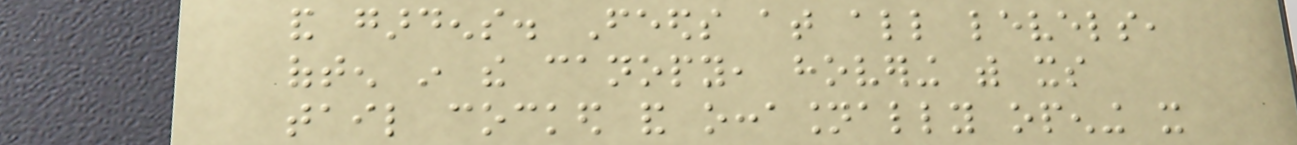and gardens. Feeds at all levels,
often in the canopy, hovering with its
tail cocked and occasionally opening it
